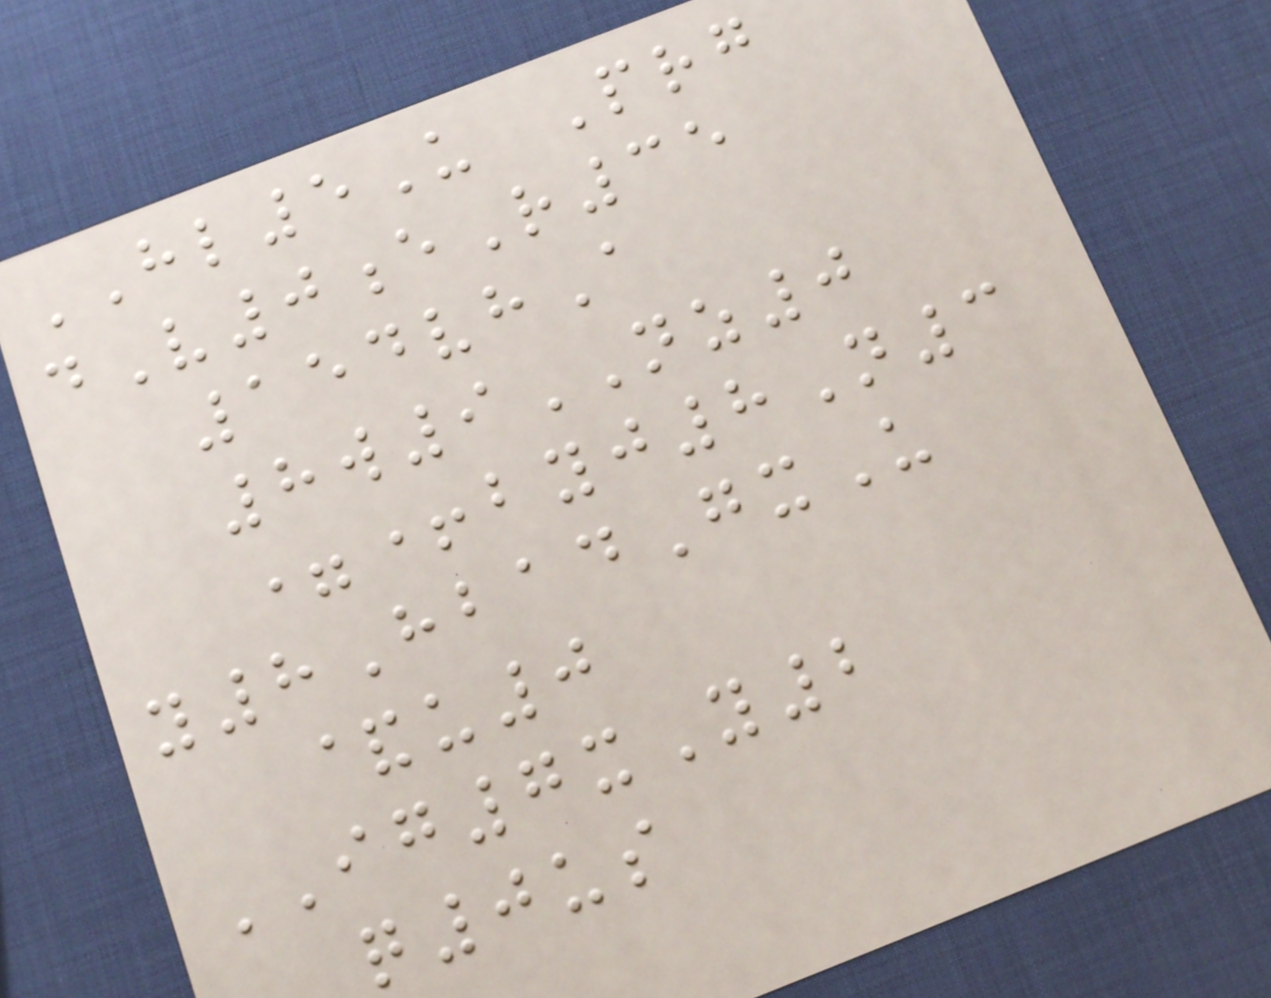HL5U Prg
dV0eR35
154vhA
8w9NZ0
=+byj8N3
y8HbadGxU
&u0
IG7xY2
q0us
